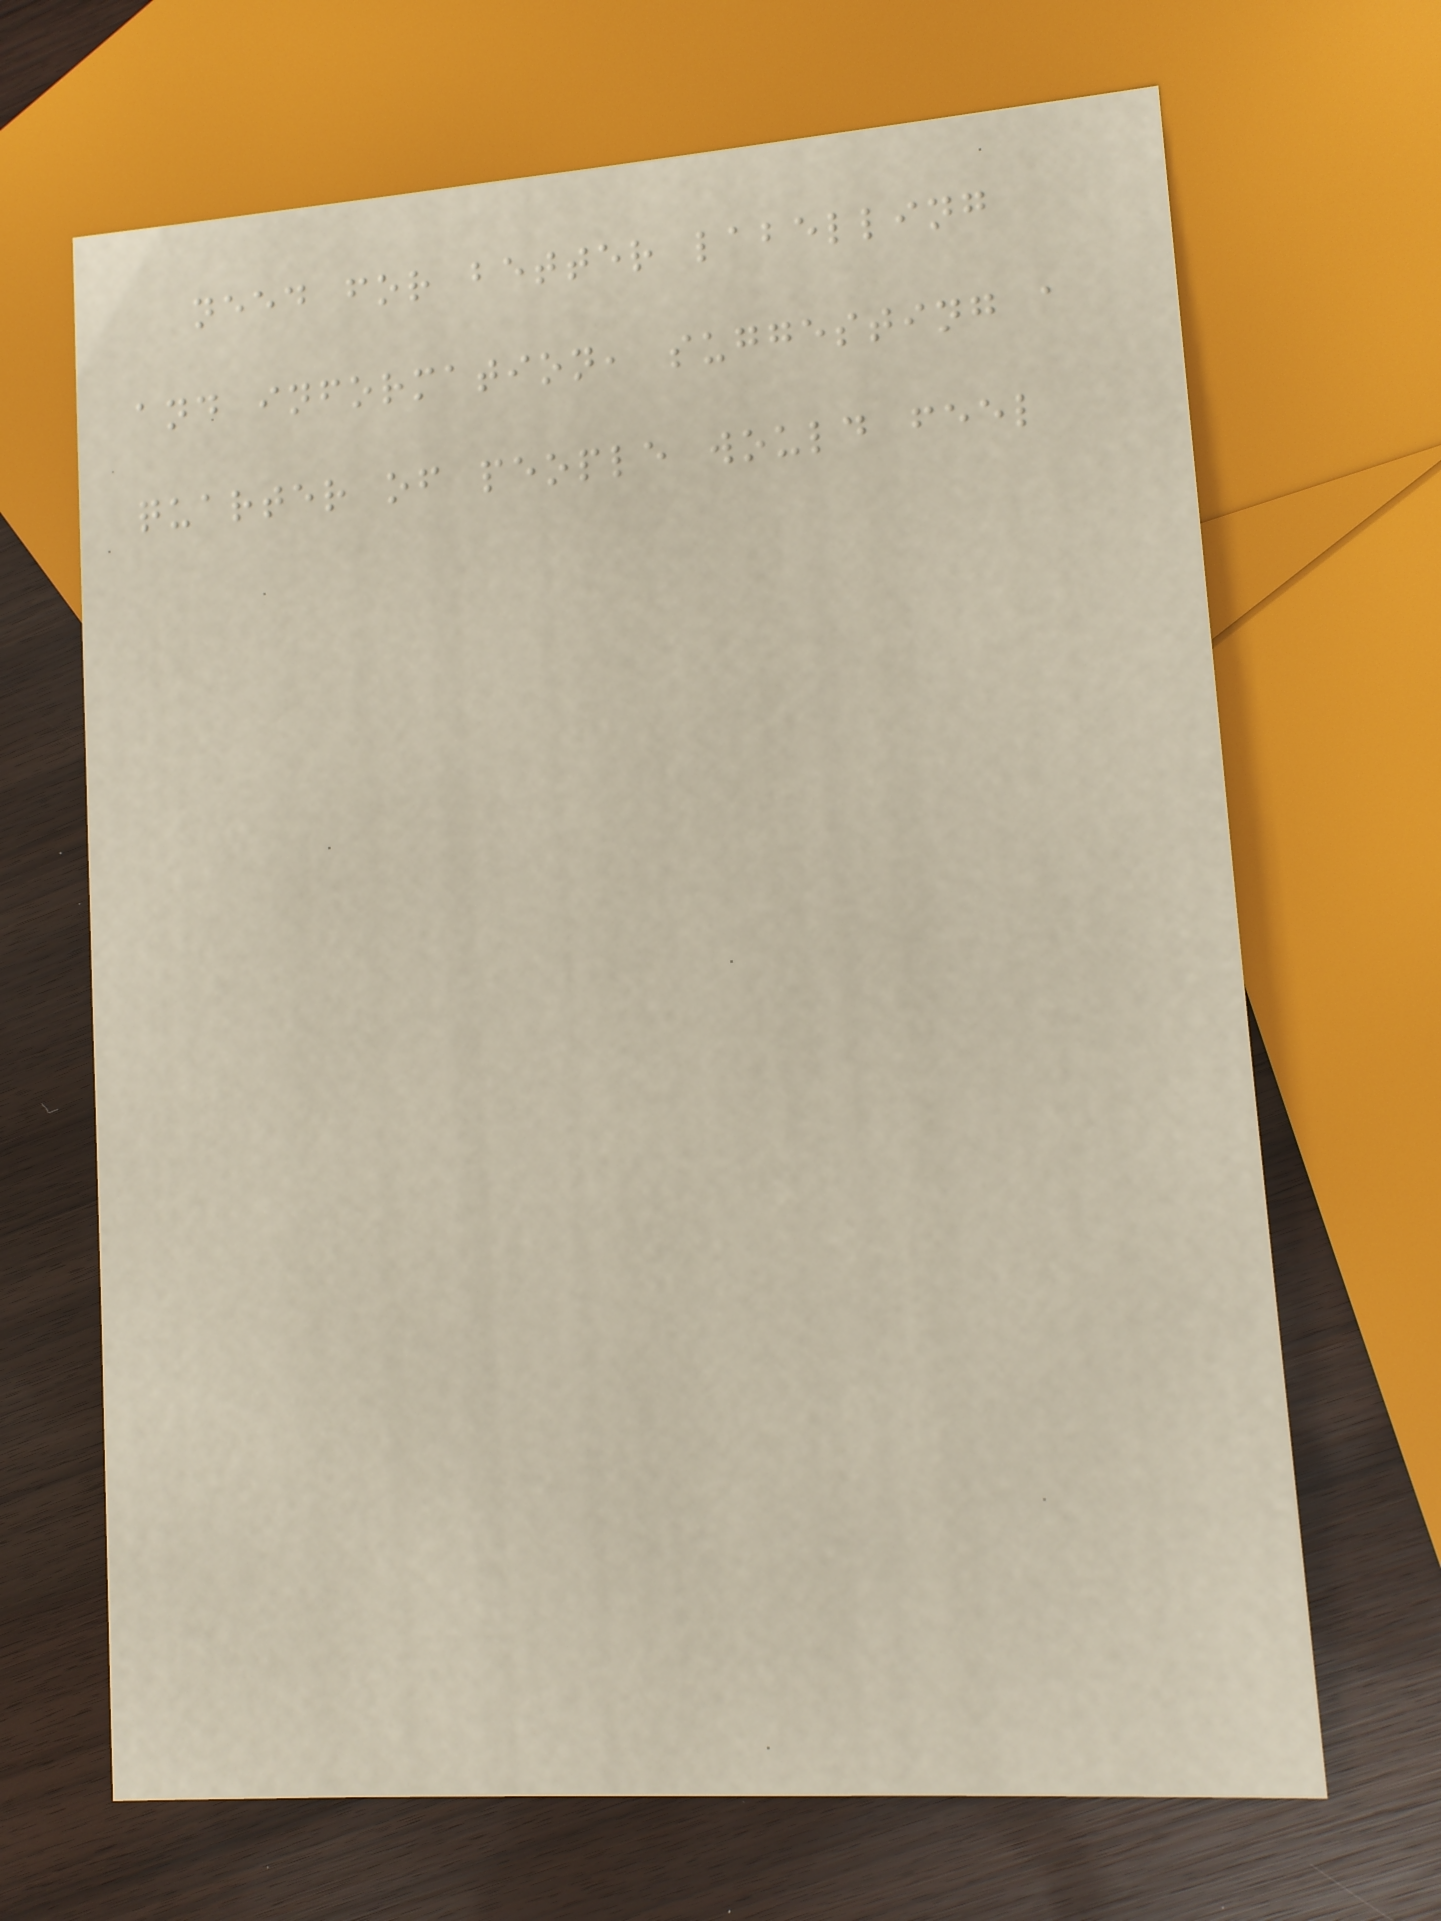need for better labelling
and information, suggesting a
quarter of people would feel
